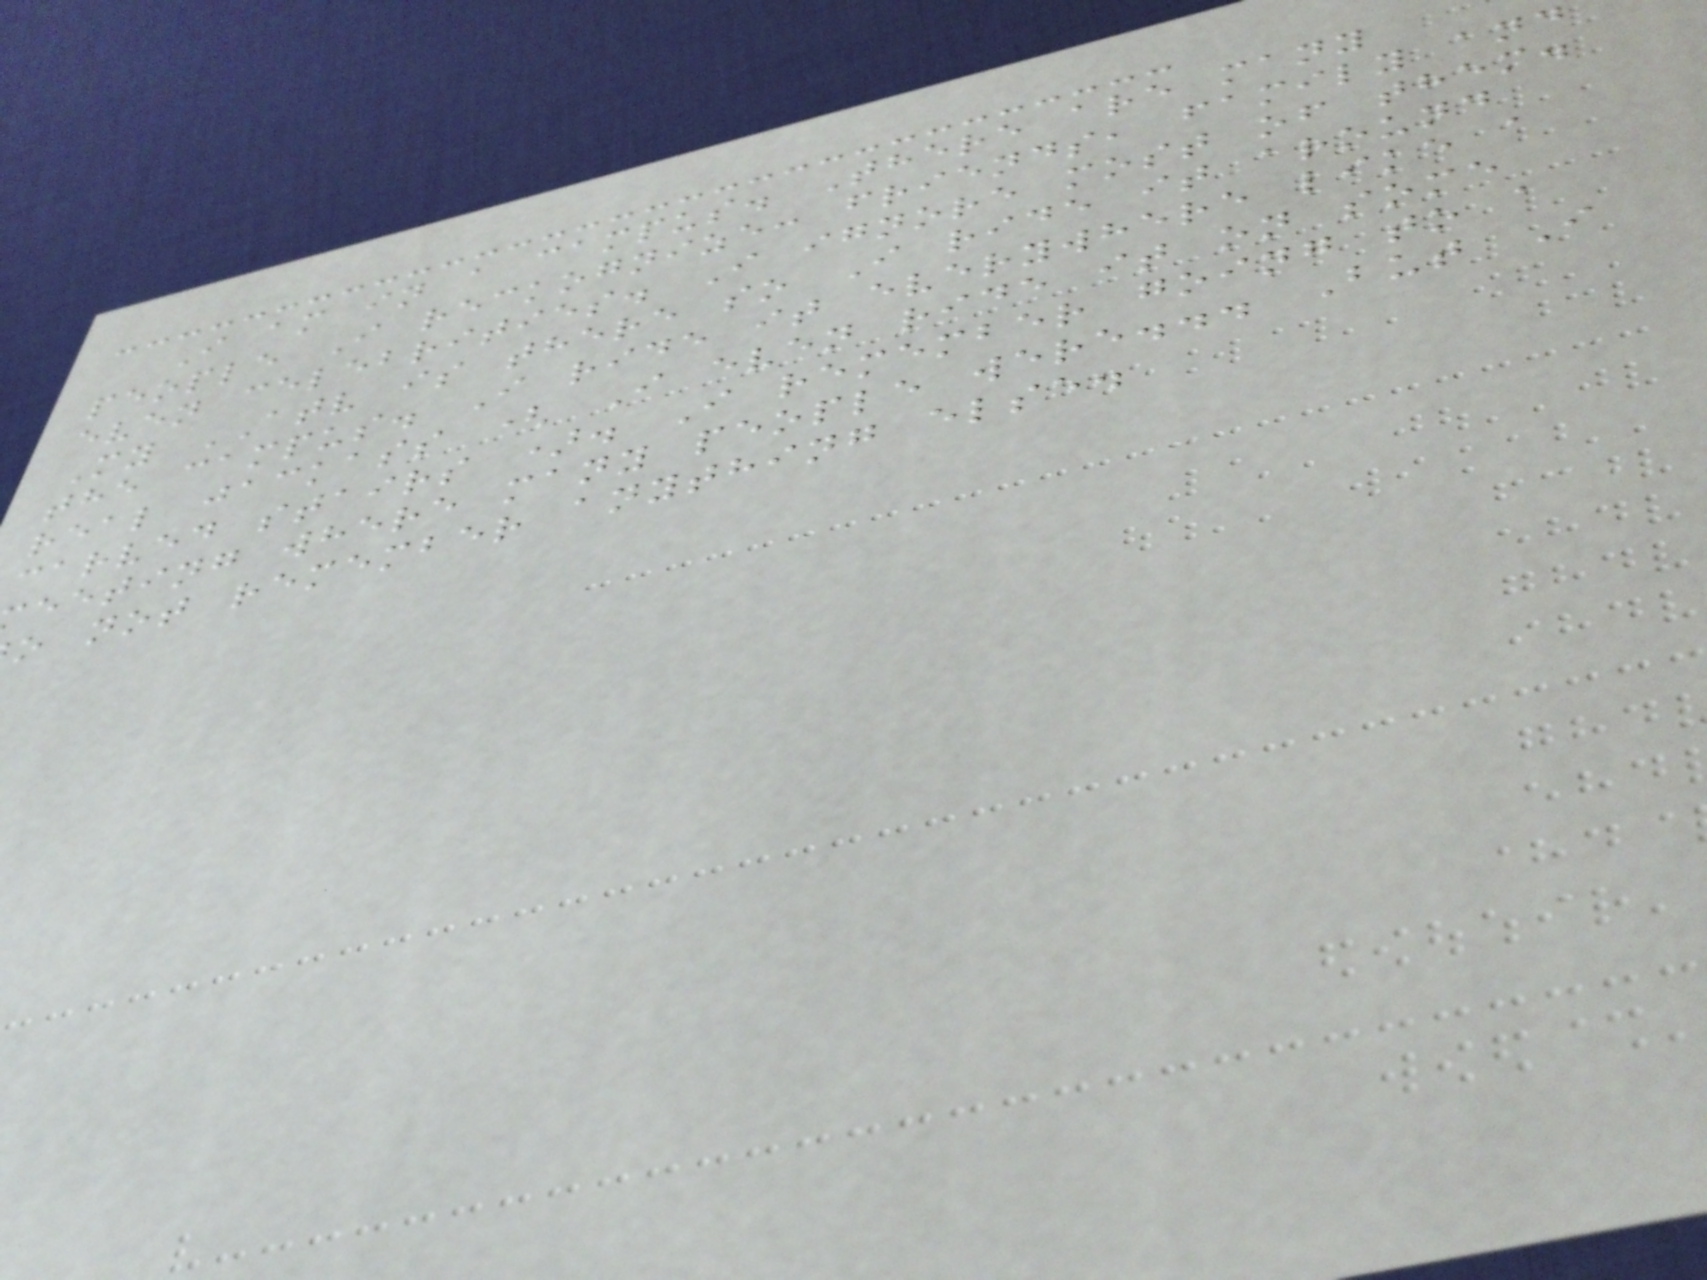I am in a campus. There are many
people I reckognize: friends, family and
even celebrities. I ignore most of them.
My ATV is there so I ride it around
the campus. I ride it everywhere like a
real jackass ( I even ride it on some
carved stairs ). I remember going to a
eeting where many people were... But I
o not remember anything else.
